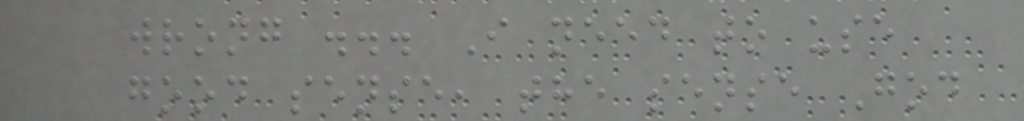wrong ... I need to use
good sense, the sense God
